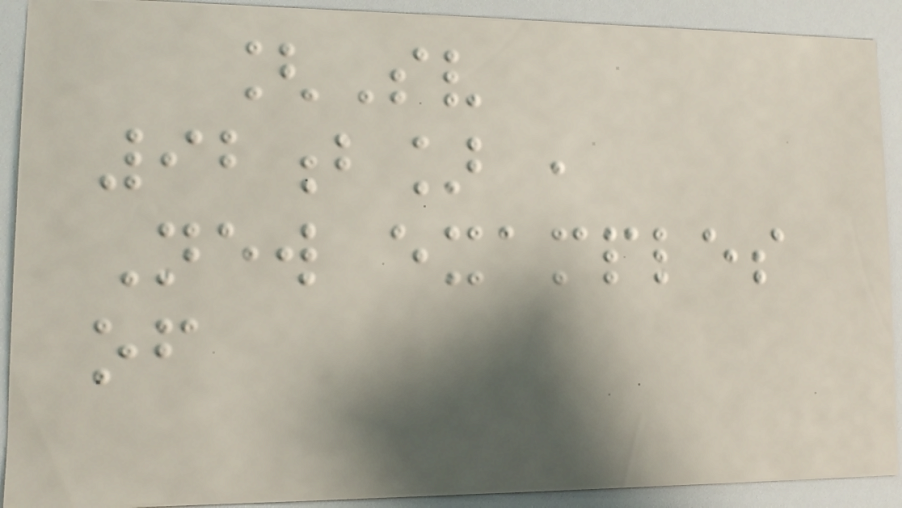[Sv
92b] ,
New examples
of
